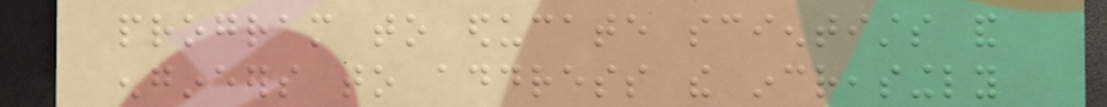program to educate scientists and
engineers to address the increasingly
